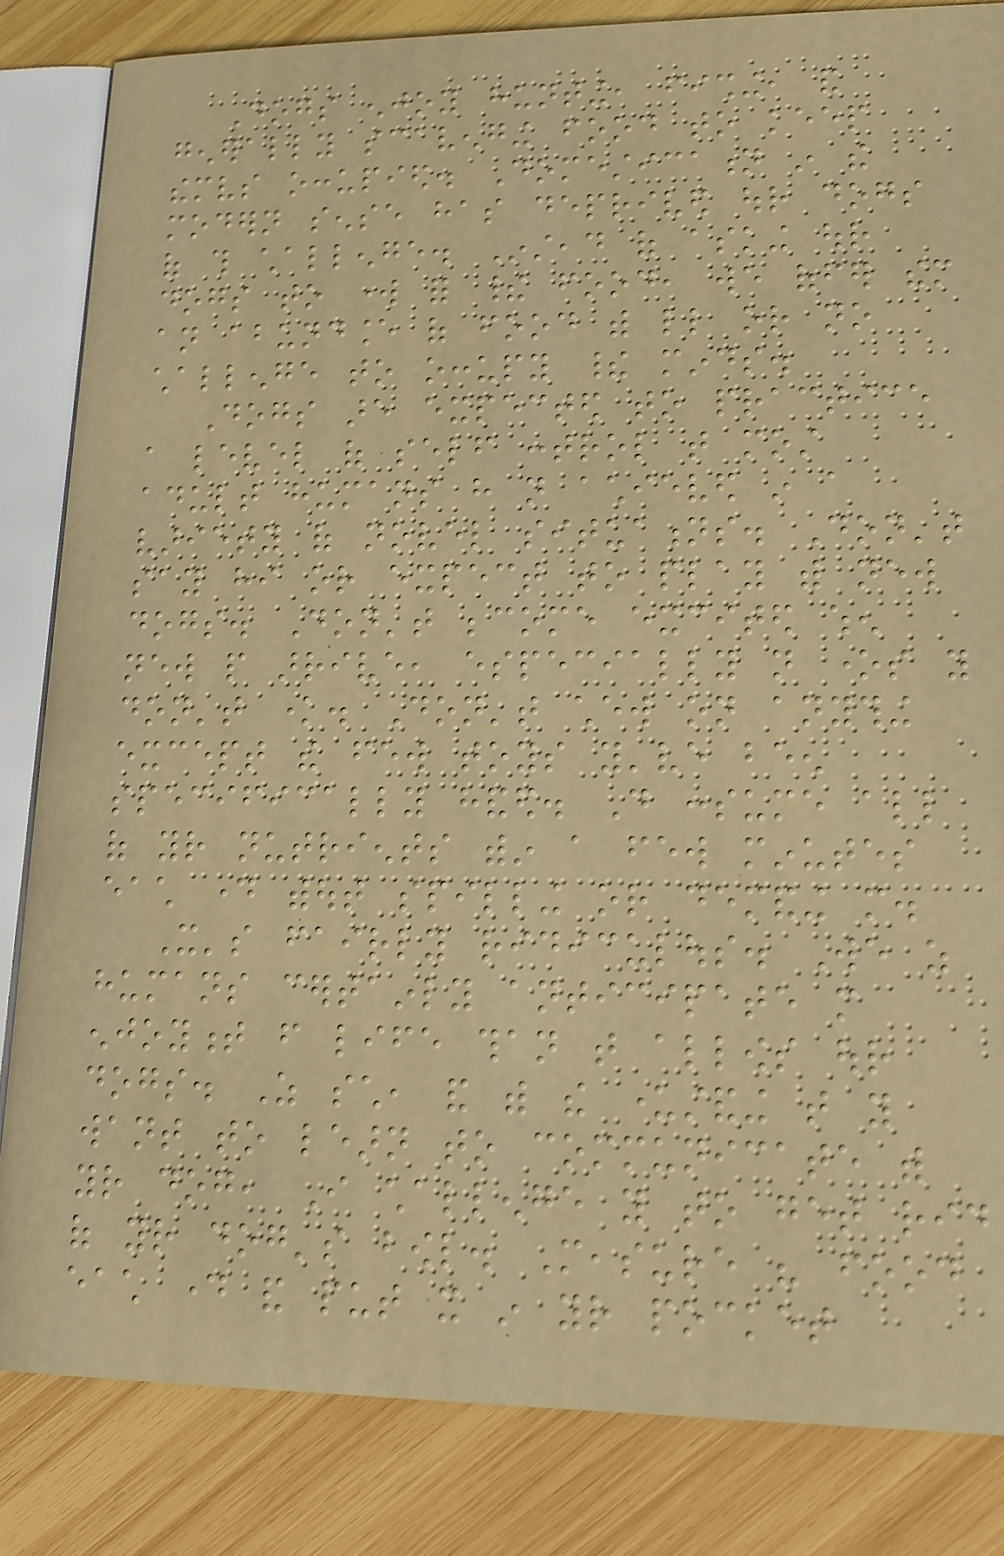Dogs enjoy hunting, fishing, and
generally scavenging food to keep
themselves occupied. Domestication in the
modern sense has deprived our dogs
of this challenge. Instead of asking our
dogs to work for their food, we offer them
an abundance of food with little or no
challenge to occupy their minds.
Dogs are expected to practice
a level of self control that most
adult humans have not achieved in a
variety of novel situations. Don't
say hi or expect to play with new
dogs. Don't become excited when
new people arrive, especially not ones you
don't know. Don't chew on anything
except the few toys you've been
specifically handed. Do consume all
of your nutrients within a few minutes
each day without spilling or demanding more.
It's fairly ridiculous. We as
humans certainly anticipate more
enjoyment from life than that allows our
dogs. As such, and with the understanding that you
want to learn to communicate with
your dog, I challenge you to get rid
of your dog's bowl. Measure his food
each day and put it in your pocket
